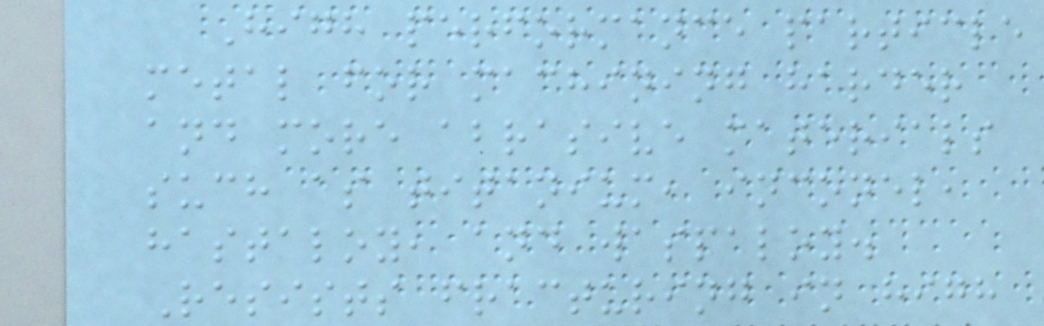High performance particle
metal for machining harder
and more abrasive materials
such as titanium, inconel,
hastaloy, and waspaloy.
Resists fracturing in high
